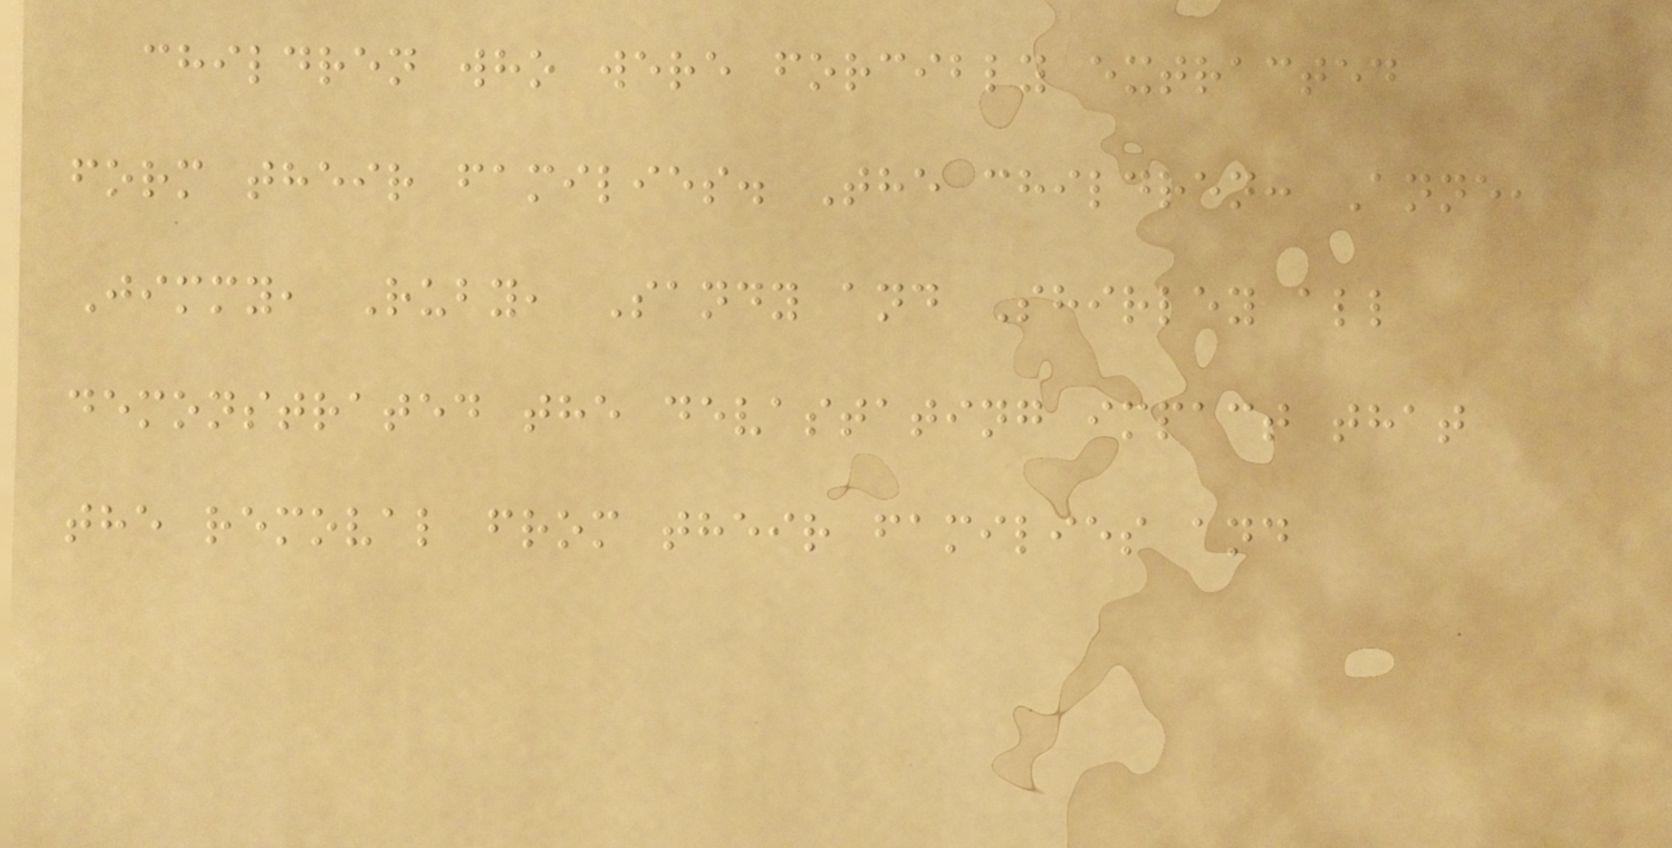children who were forcibly extracted
form their families. The children: Anne,
Jimmy, Ruby, Sandy and Shirley all
demonstrated the devastating impact that
the removal from their families and
